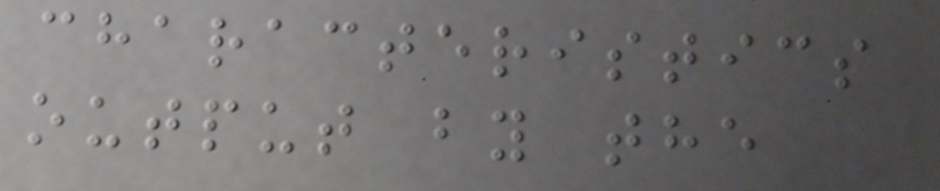characteristics
output by the
